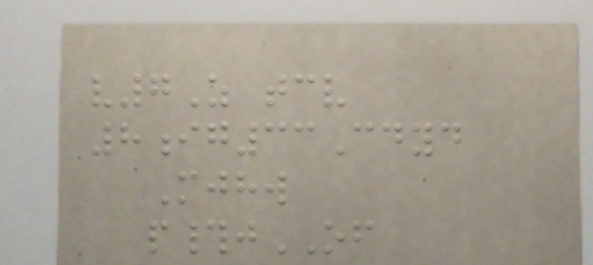v7Z tcv
8ig33Cdyd
Mjhw
p#jOF
